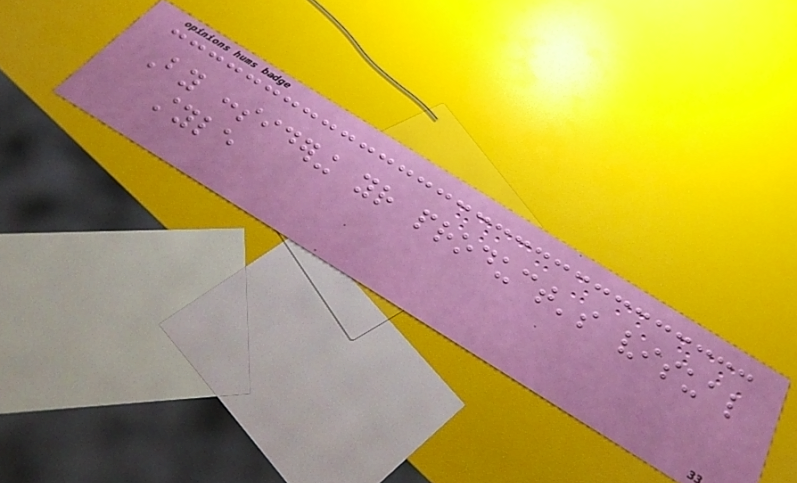By considering your product's visual
style
